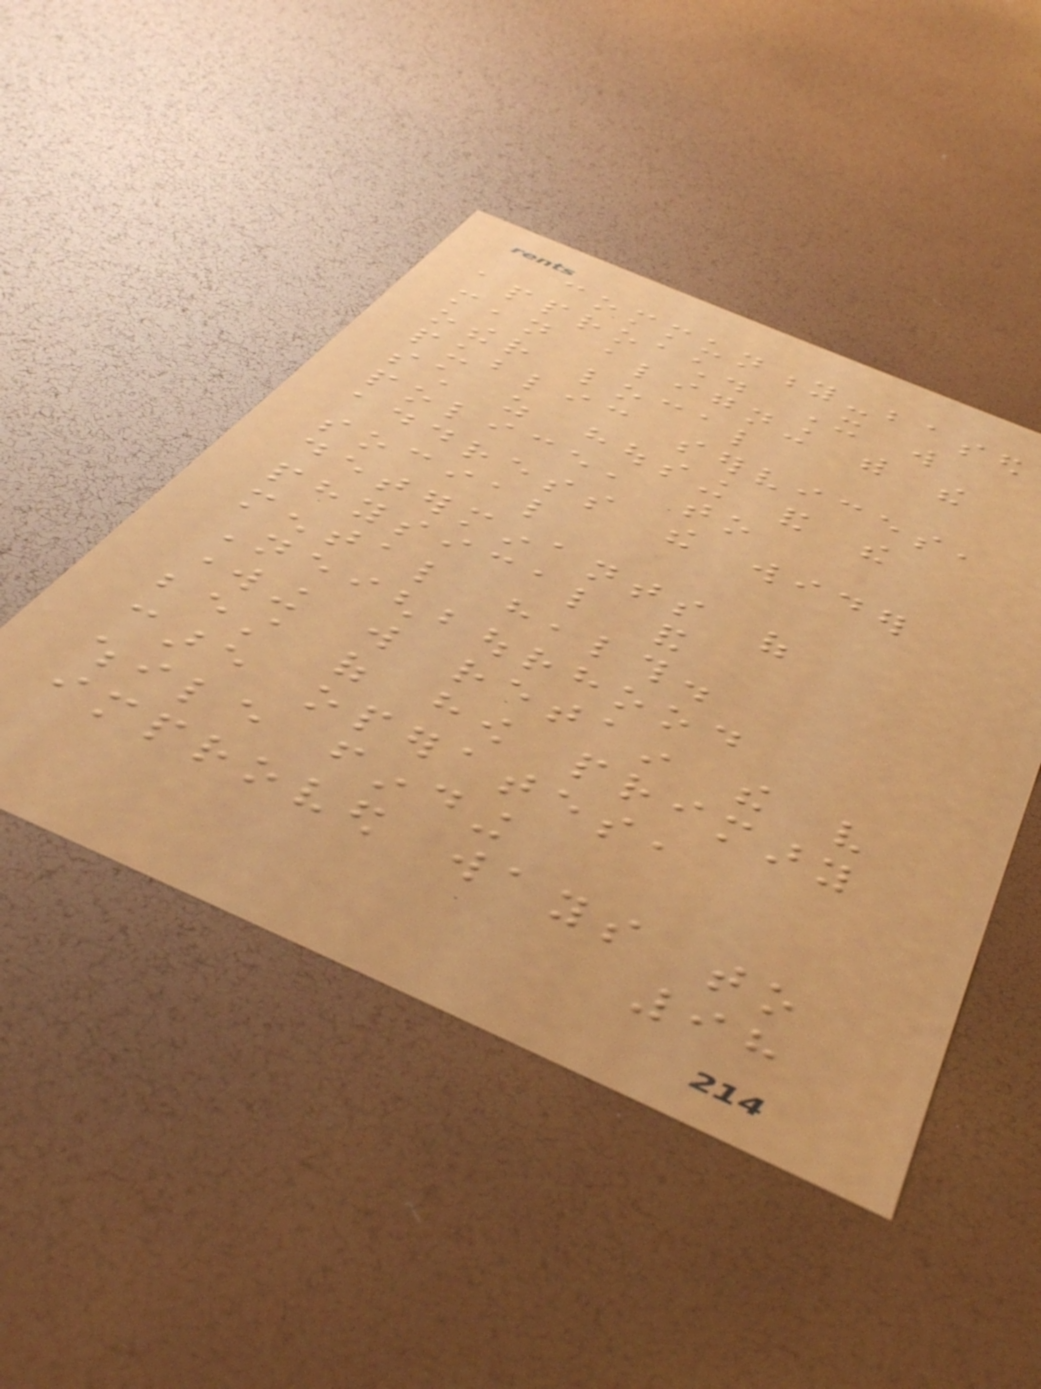community-based
approach. It will
mean aligning with the
other local
public services,
such as housing and the
police, to
address the wider
social
determinants of
physical and
mental health.
Neighbourhood
working will retain the very
best of how primary
care operates,
while finding
improved ways to
98
